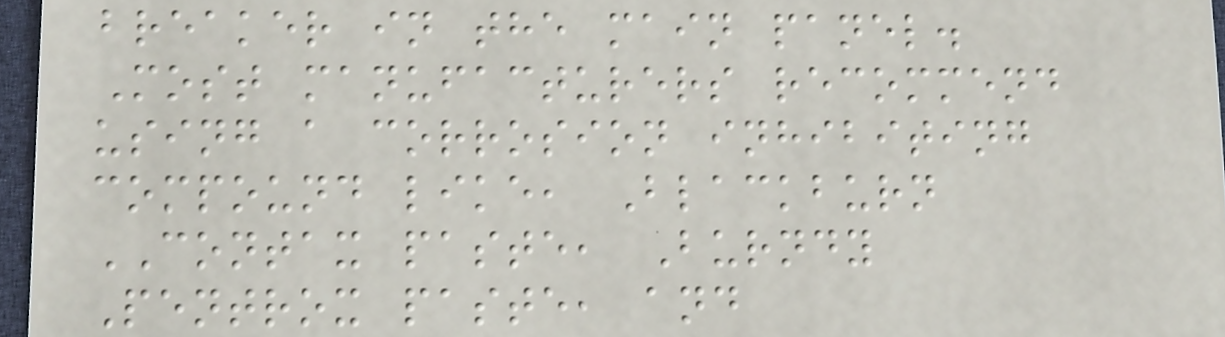breaker in the main panel.
Most manufacturers recommend
using a corrosion inhibiting
compound like, Blackburn
CONTAX paste, Burndy
Pentrox paste, and
